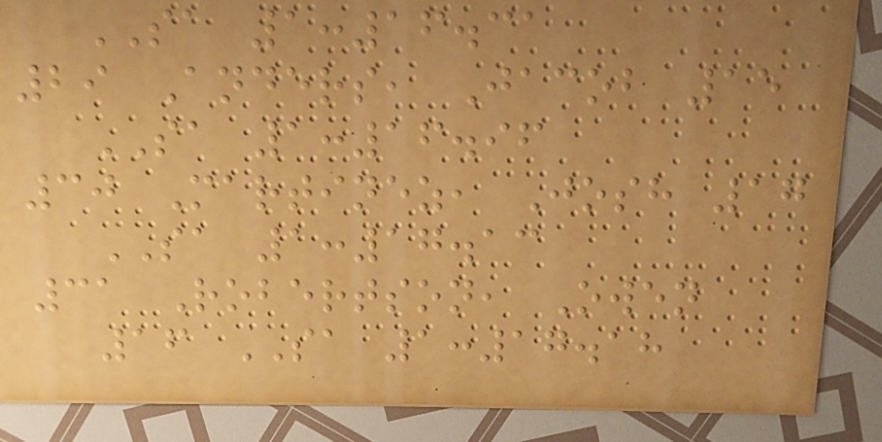SA 1:16.31
29 Anders, Jacob 15
SA 1:16.96
30 Martinez, Josh 17
SA 1:17.13
31 Robertson, Owen
16 SA 1:17.18
